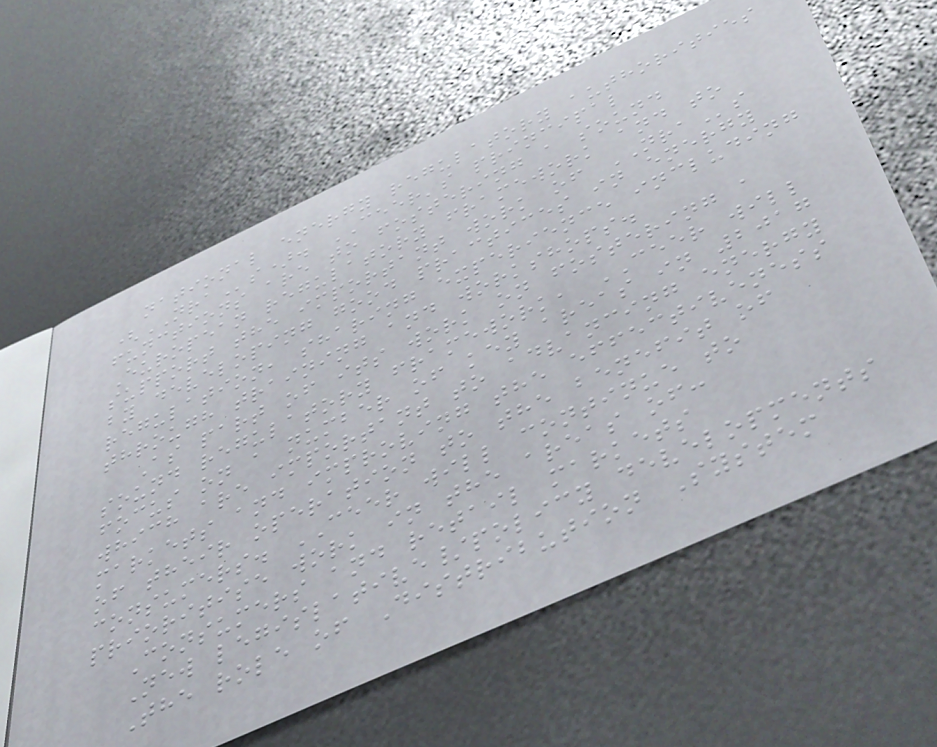national energy regulatory authorities
(NRAs). CEER's principal
functions are to fostering a sound
European regulatory framework and to
support the important work of NRAs
by developing good practices in energy
regulation, sharing experience including
through training and workshops.
As part of its work on fostering a
sound regulatory framework, CEER will
focus on a number of key areas in 2017
which are important to advancing energy
markets and improving the effectiveness
of their operation to the benefit of
consumers. CEER will continue to
prioritise work in the areas of:
Consumers and retail markets
New legislative/policy developments
The role of Distribution System
